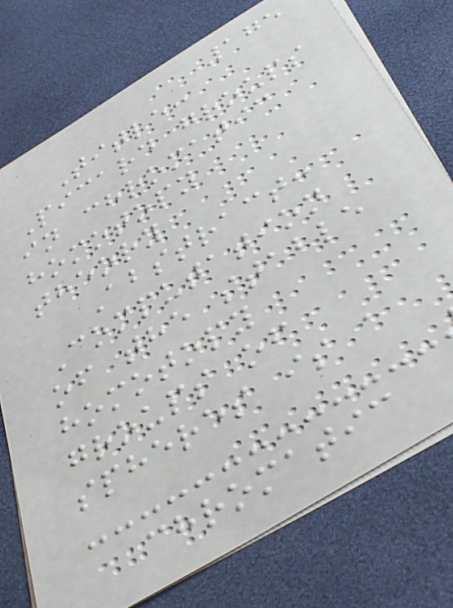175
Title:
Picard groups
in chromatic
homotopy
theory
Abstract:
Computation
of the stable
homotopy
groups of
spheres is a
chromatic
